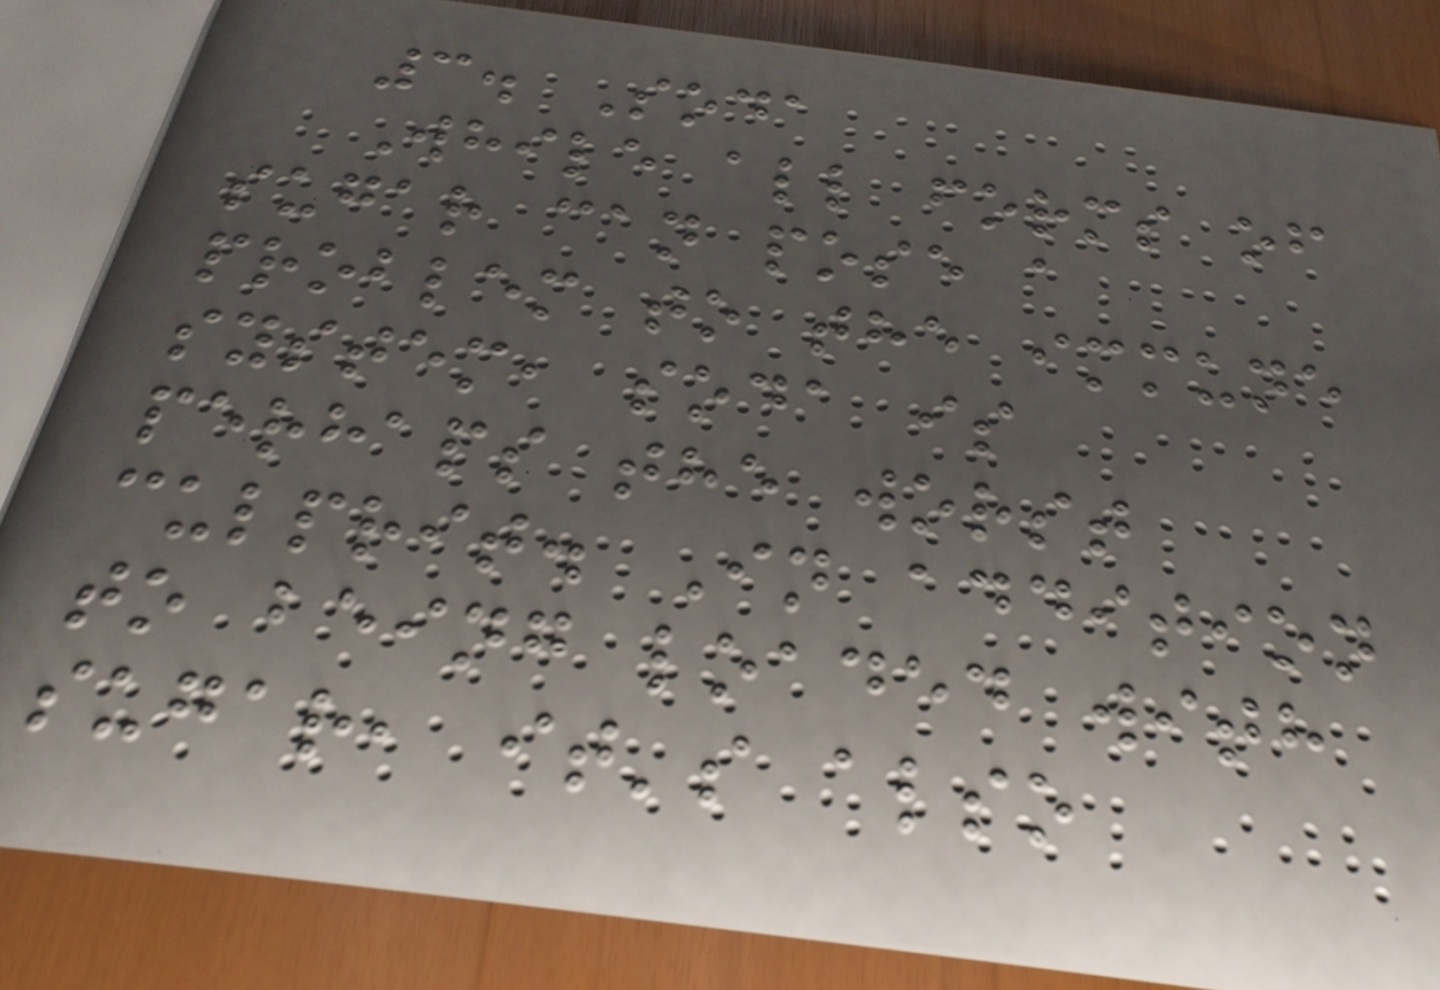3. Soda
While all forms of
sugar can pose a
problem to the immune
system, soda is
perhaps the worst
culprit. In addition
to being loaded with
sugar, it's also
